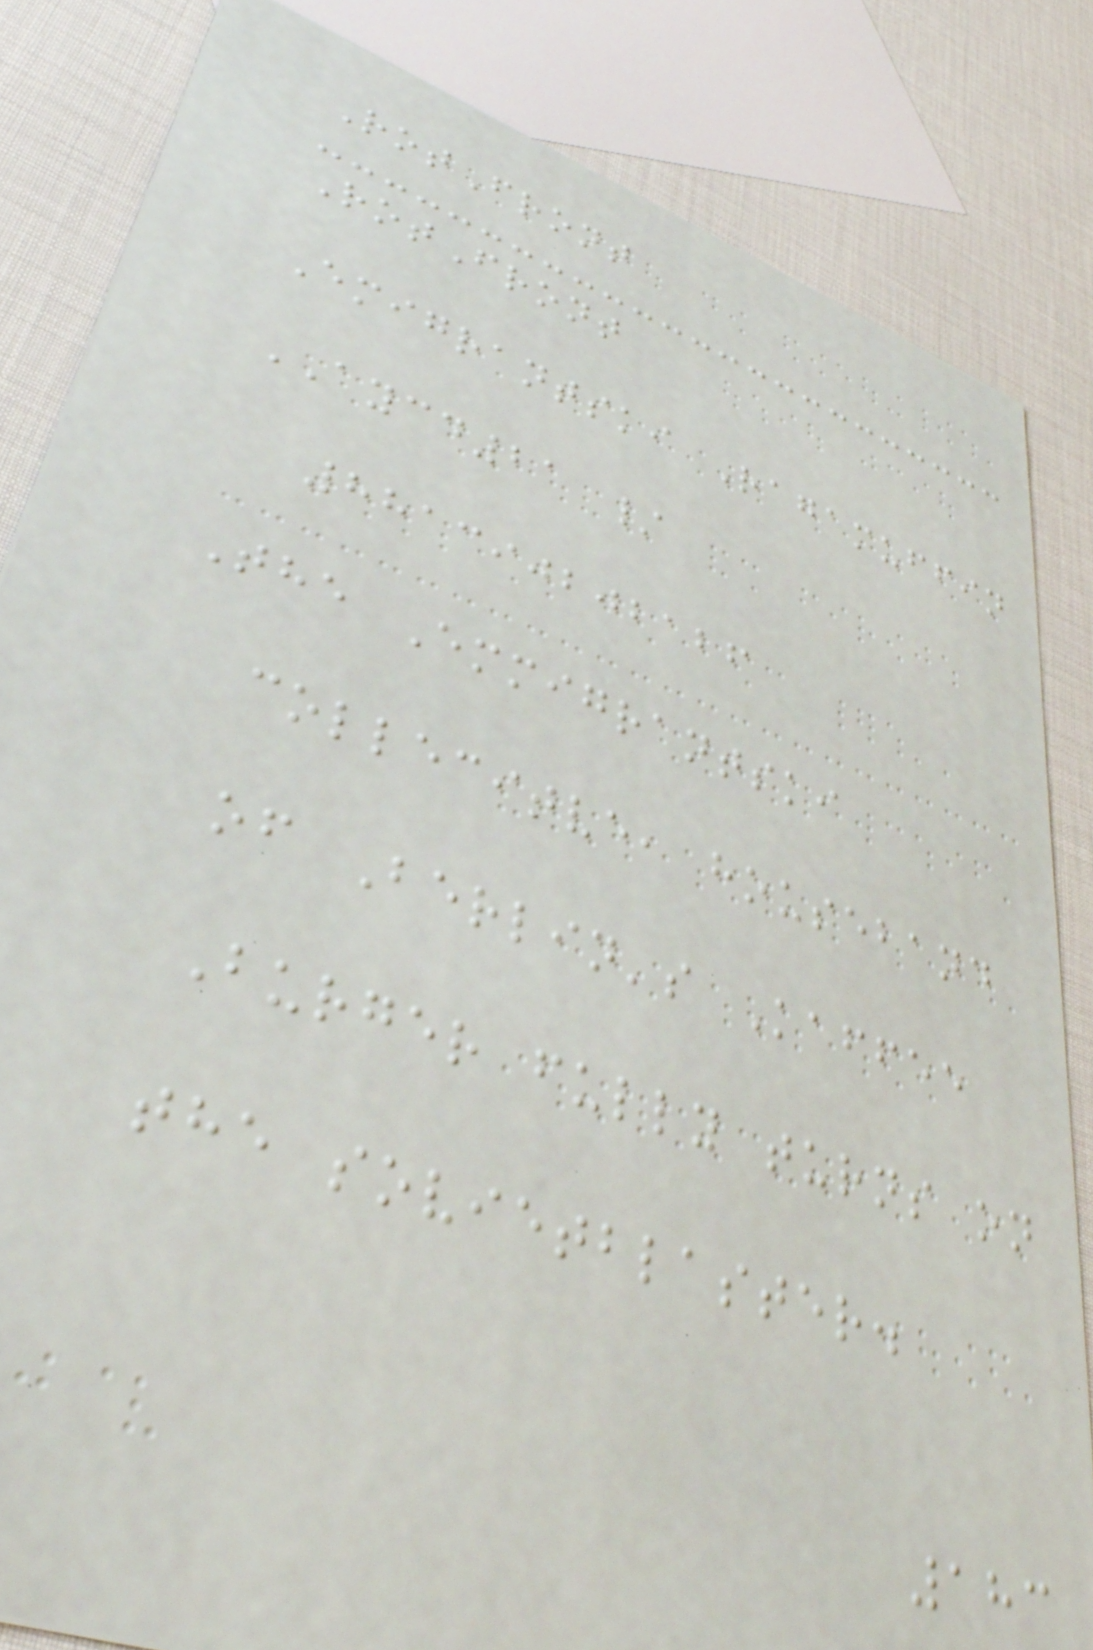RotFront
RotFront
Emigrantski Ragamuffin
AYCD21 /
881390202126
The Emmigrantski
collecitve, houseband
of Berlin's Kaffee
Burger fully turns on
the sovietblaster.
183
